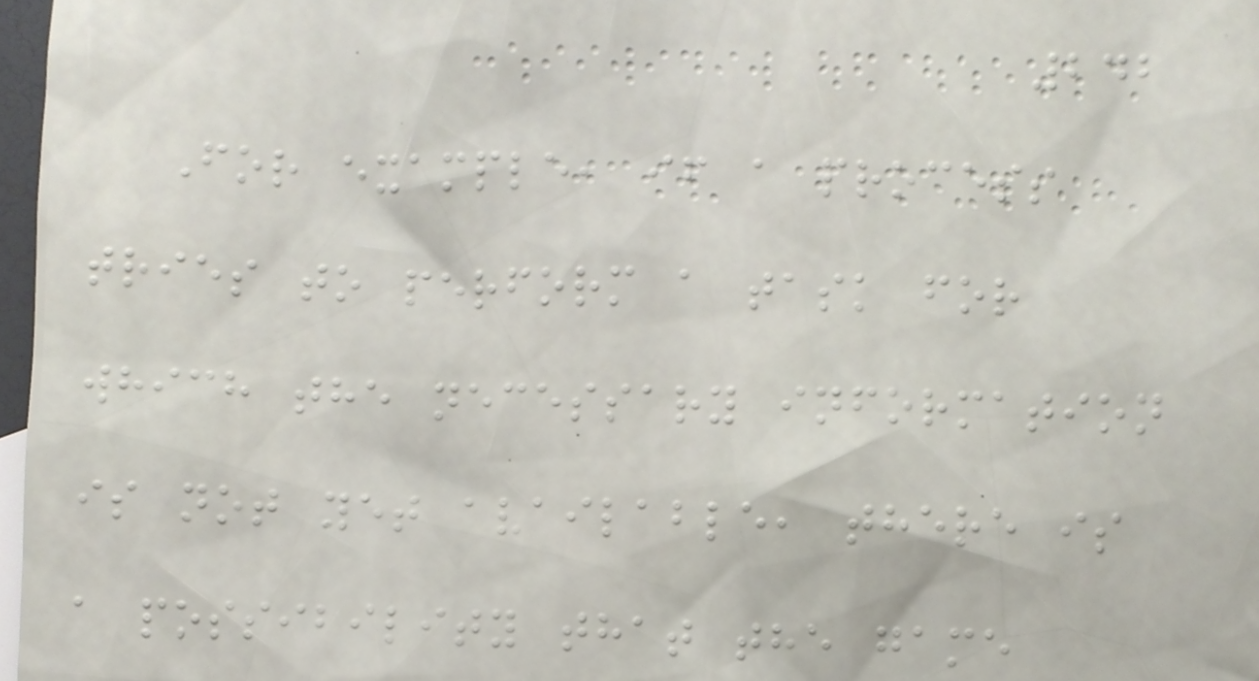242
For example, if a process
tries to perform a task for
which the necessary information
is not yet available, there is
a possibility that the game
